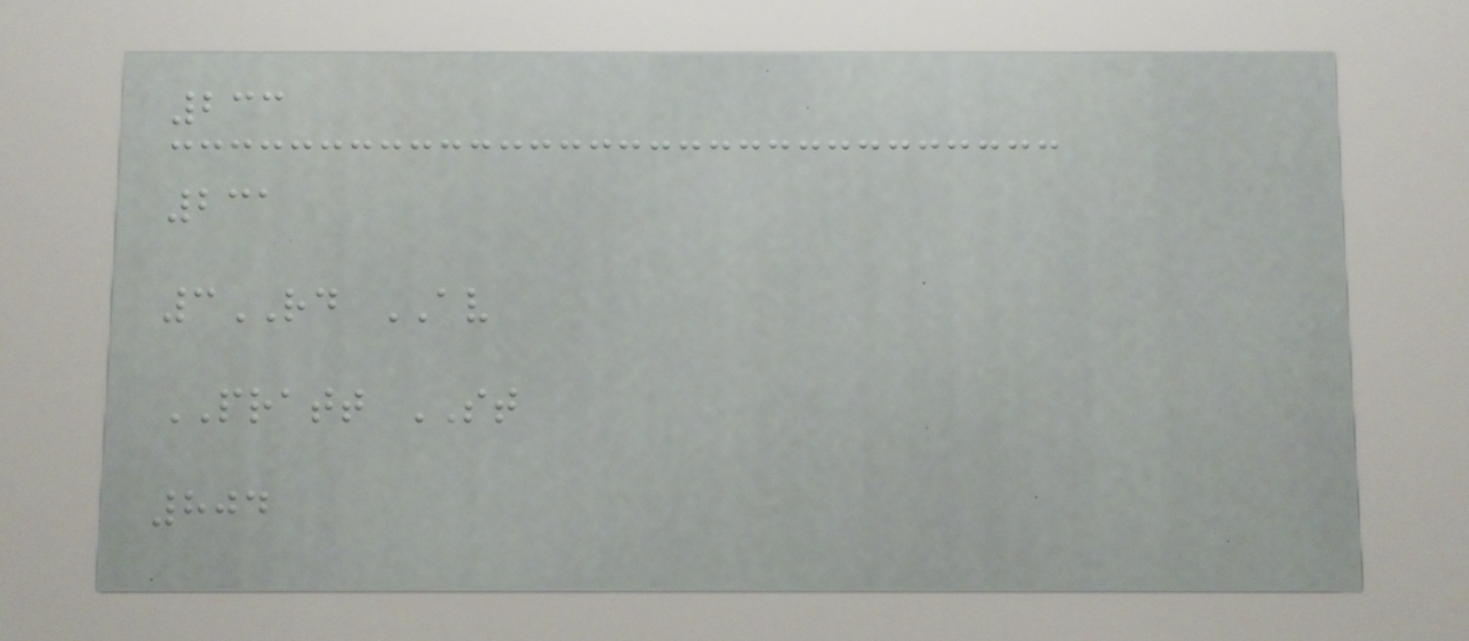233
231
3RD AV
PRATT ST
804
